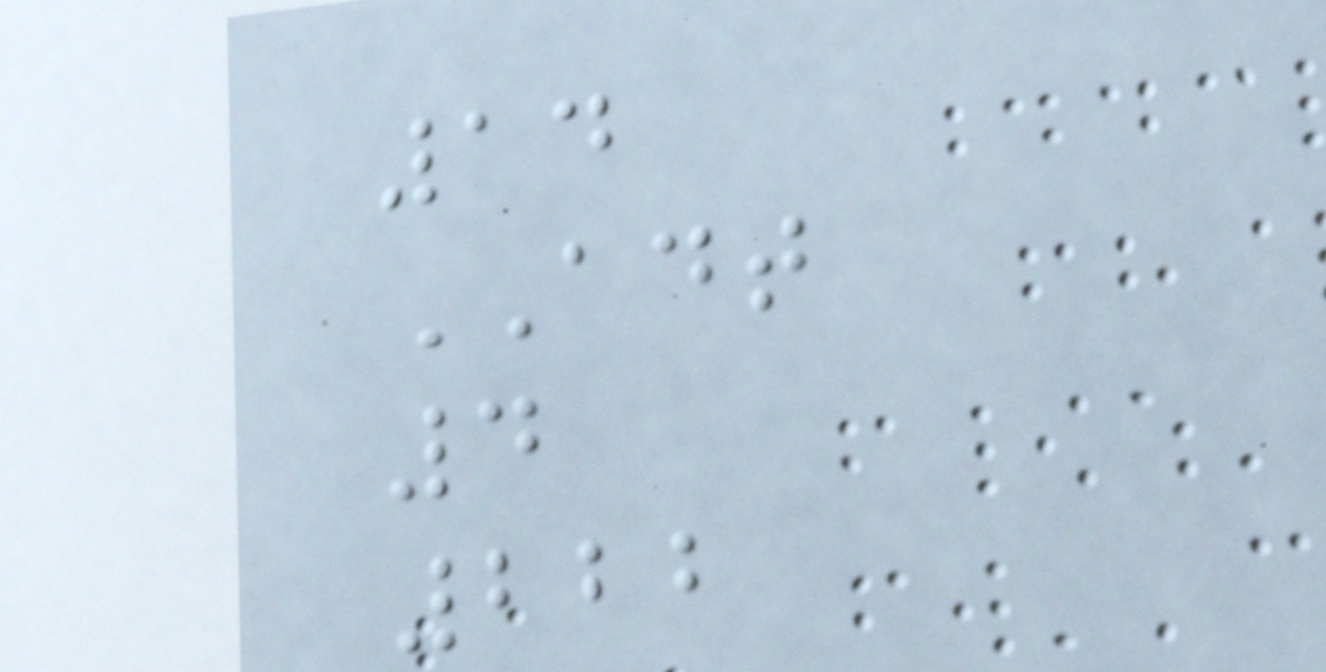14
ADT
4
222
